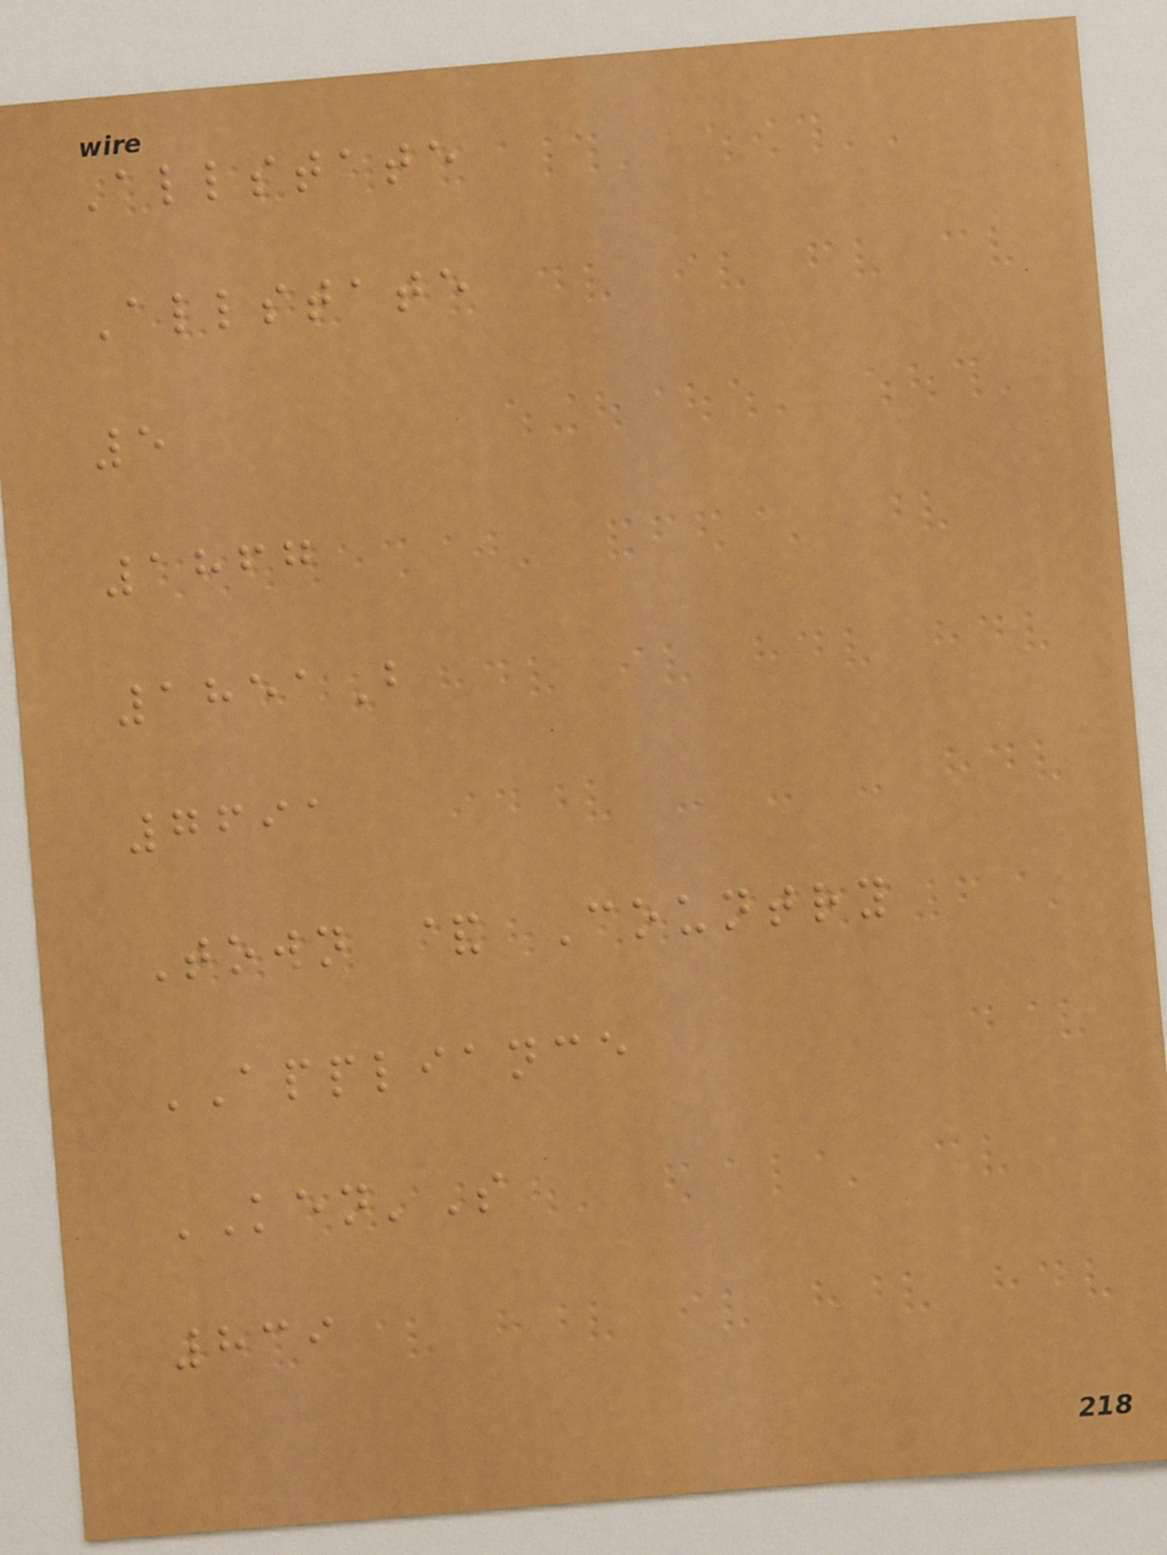Allstate
Allstate
5
1867
1851B
7691
Town & Country
APPLIANCE
KEN'S
839
